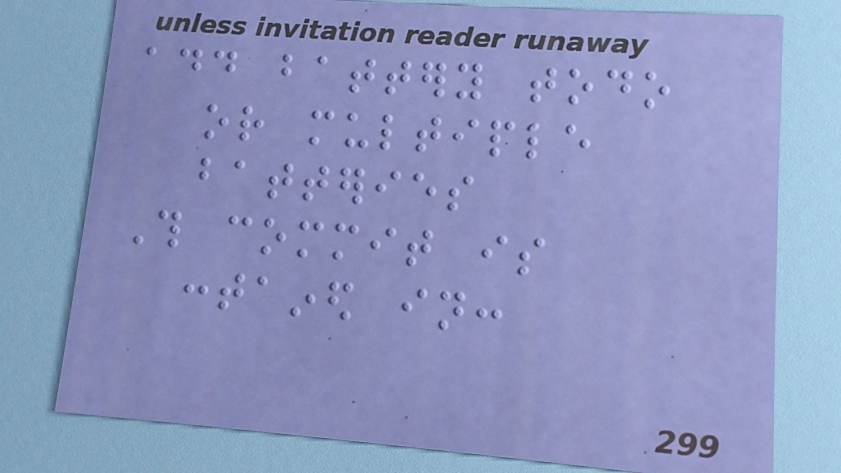add battery todo
or multiple
batteries
This commit is
contained in:
